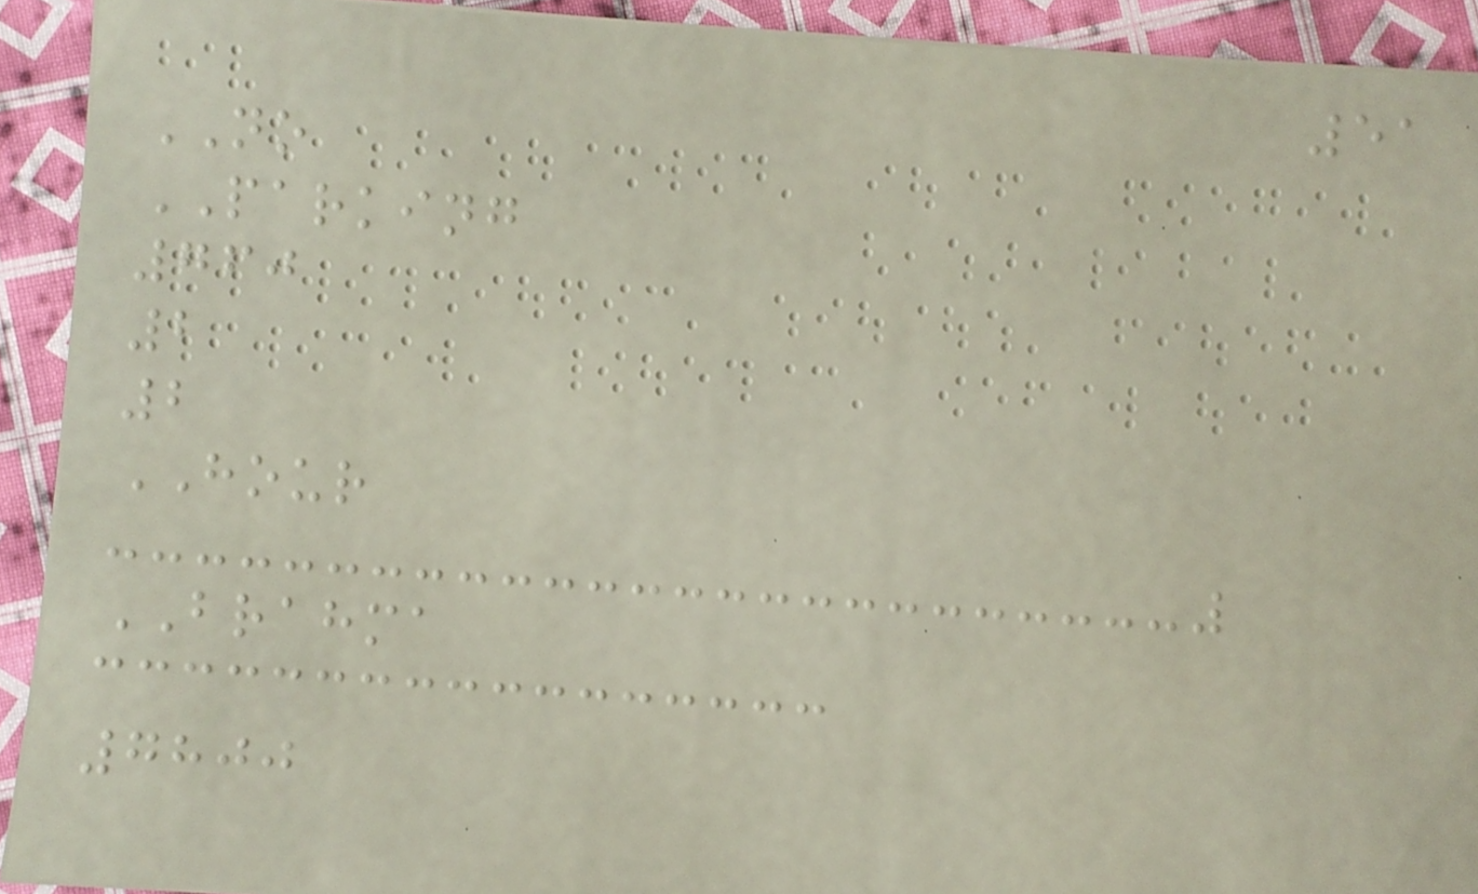51
NO
PARKING
760
2
2
HOUR
BRAHMA
7800
